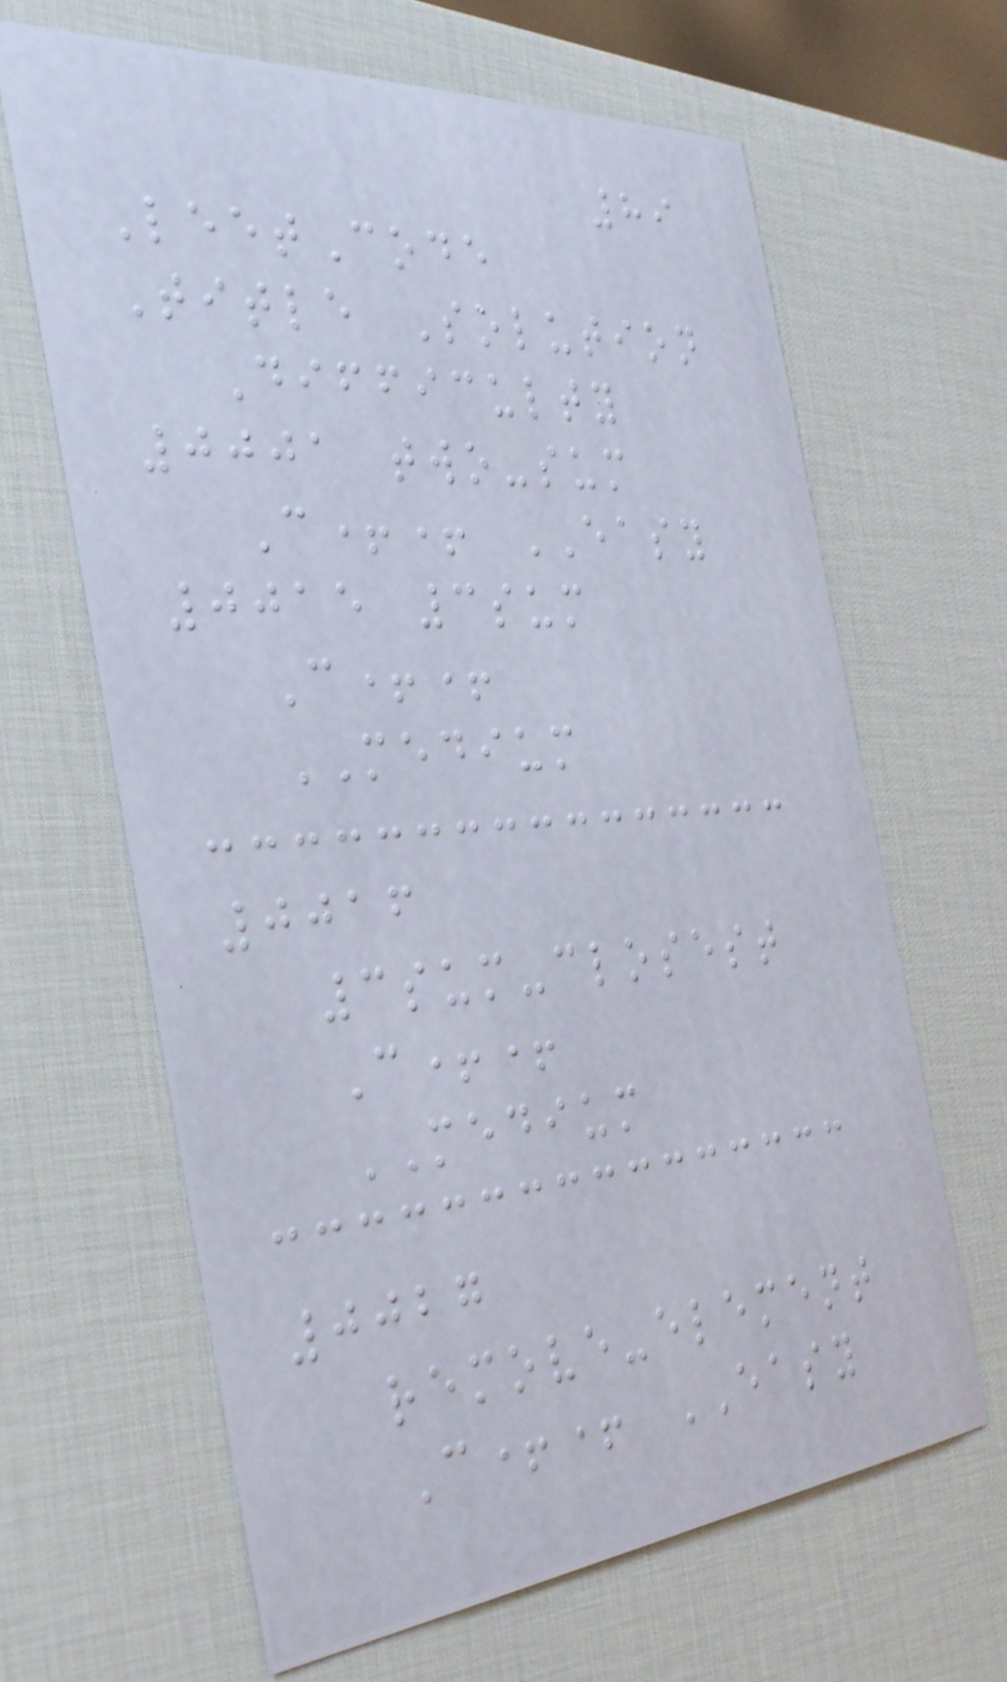89
LeetCode
Title Solution
Difficulty
0001 two-sum
C++ EASY
0015 3sum
C++
MEDIUM
0016
3sum-closest
C++
MEDIUM
0027
remove-element
C++ EASY
